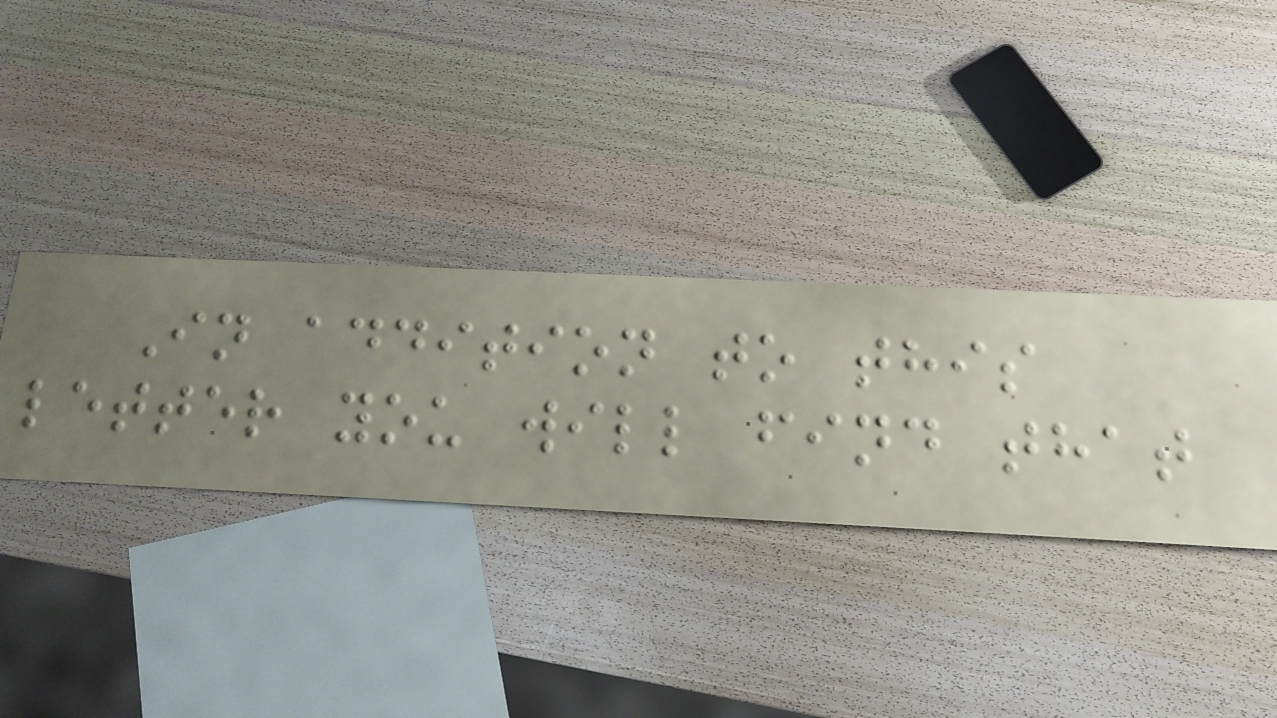In addition to this
letter you will find that
